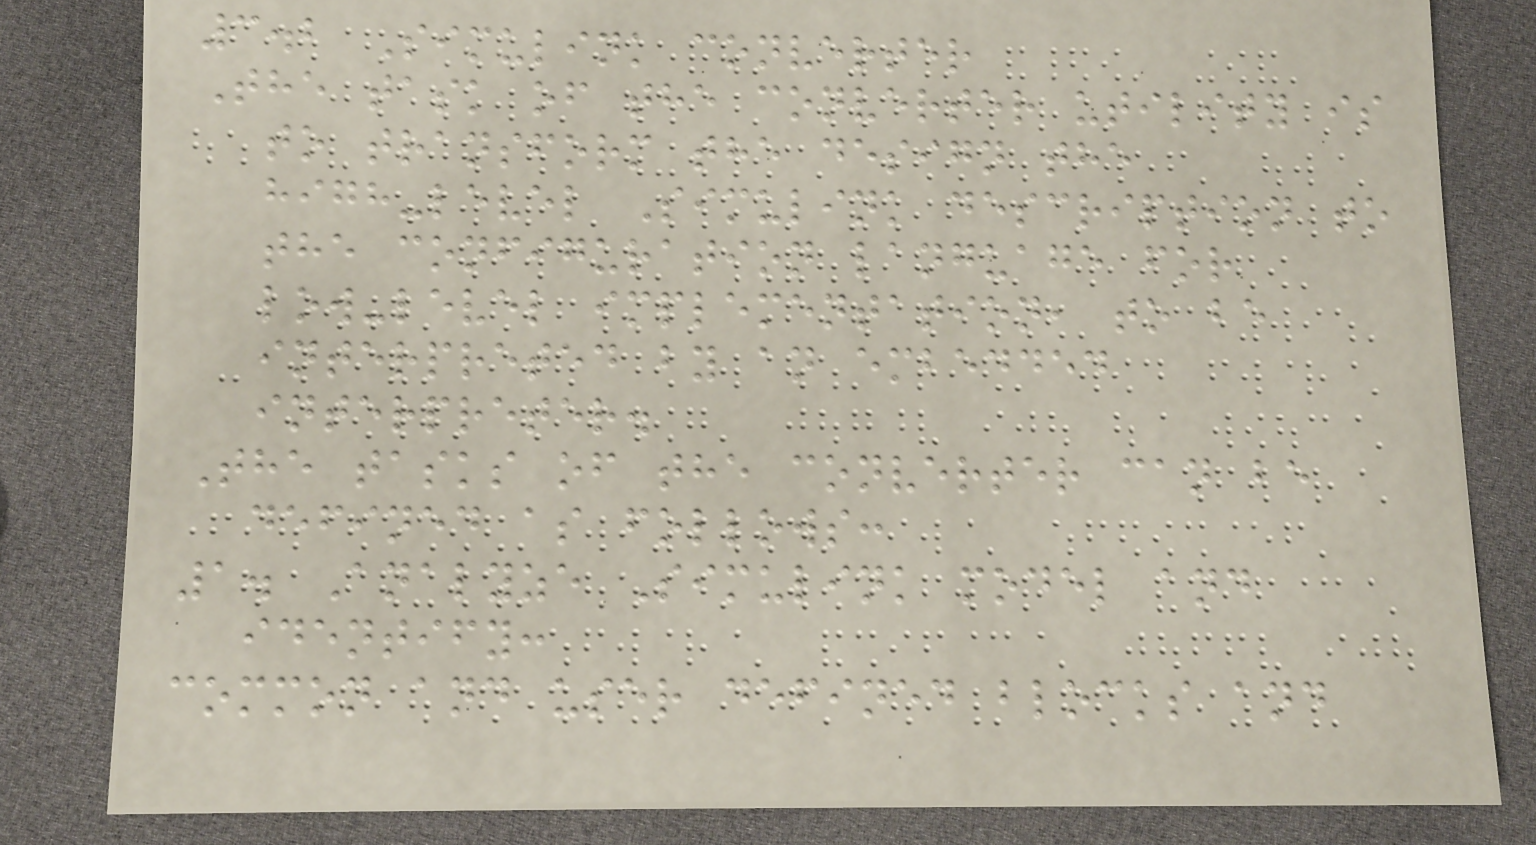3.2 Simulink converter
The task of the converter utility is
to transform the design the
high-level Simulink description to
the configuration language for
low-level implementation, to be
interpreted by an embedded
interpreter.
The tasks of the converter can be
defined as follows:
1. Analyze Simulink model and
identify:
common and user defined blocks and
